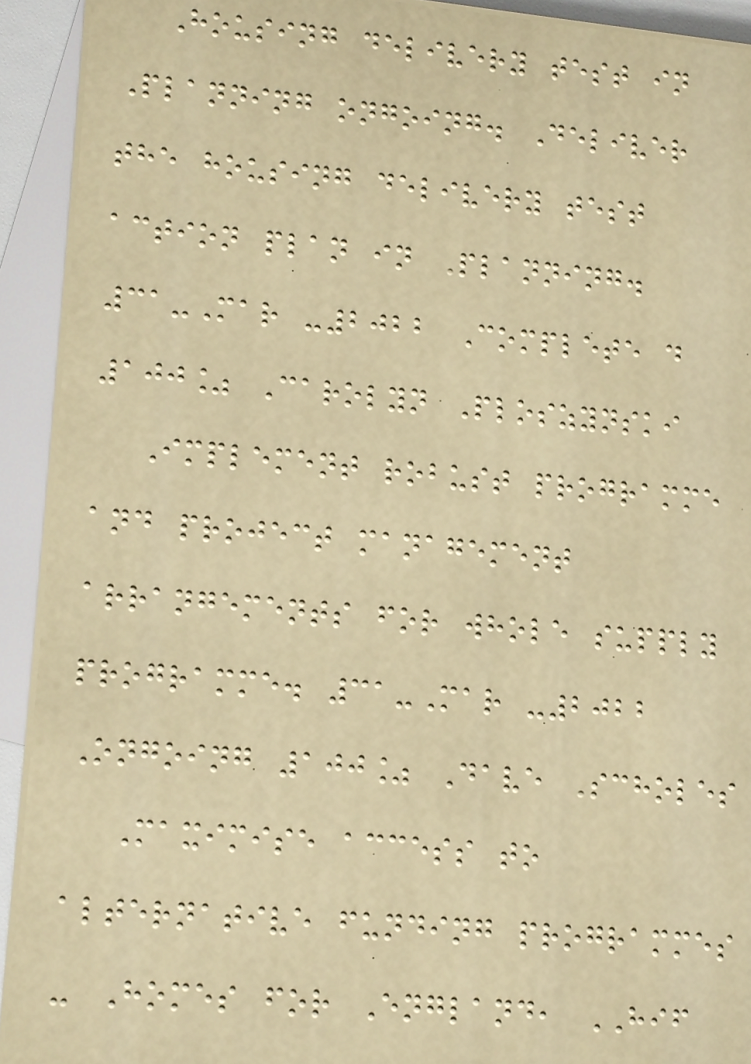Housing delivery test in
Planning ongoing. Deliver
the housing delivery test
action plan in Planning.
31-Mar -2022 Complete d
100% Carolyn Ploszynski
Implement robust programme
and project management
arrangements for whole supply
programme. 31-Mar -2022
Ongoing 100% Dave Scholes
Maximise access to
alternative funding programmes
- Homes for England, HIF
